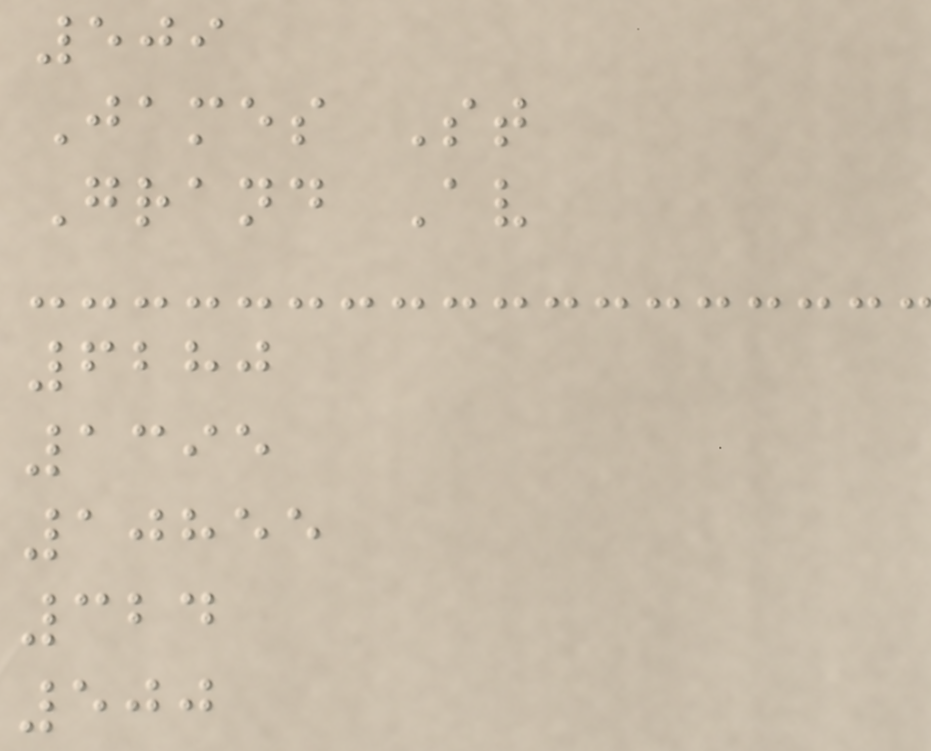509
James St
Grand Av
6280
1395
10855
324
500
